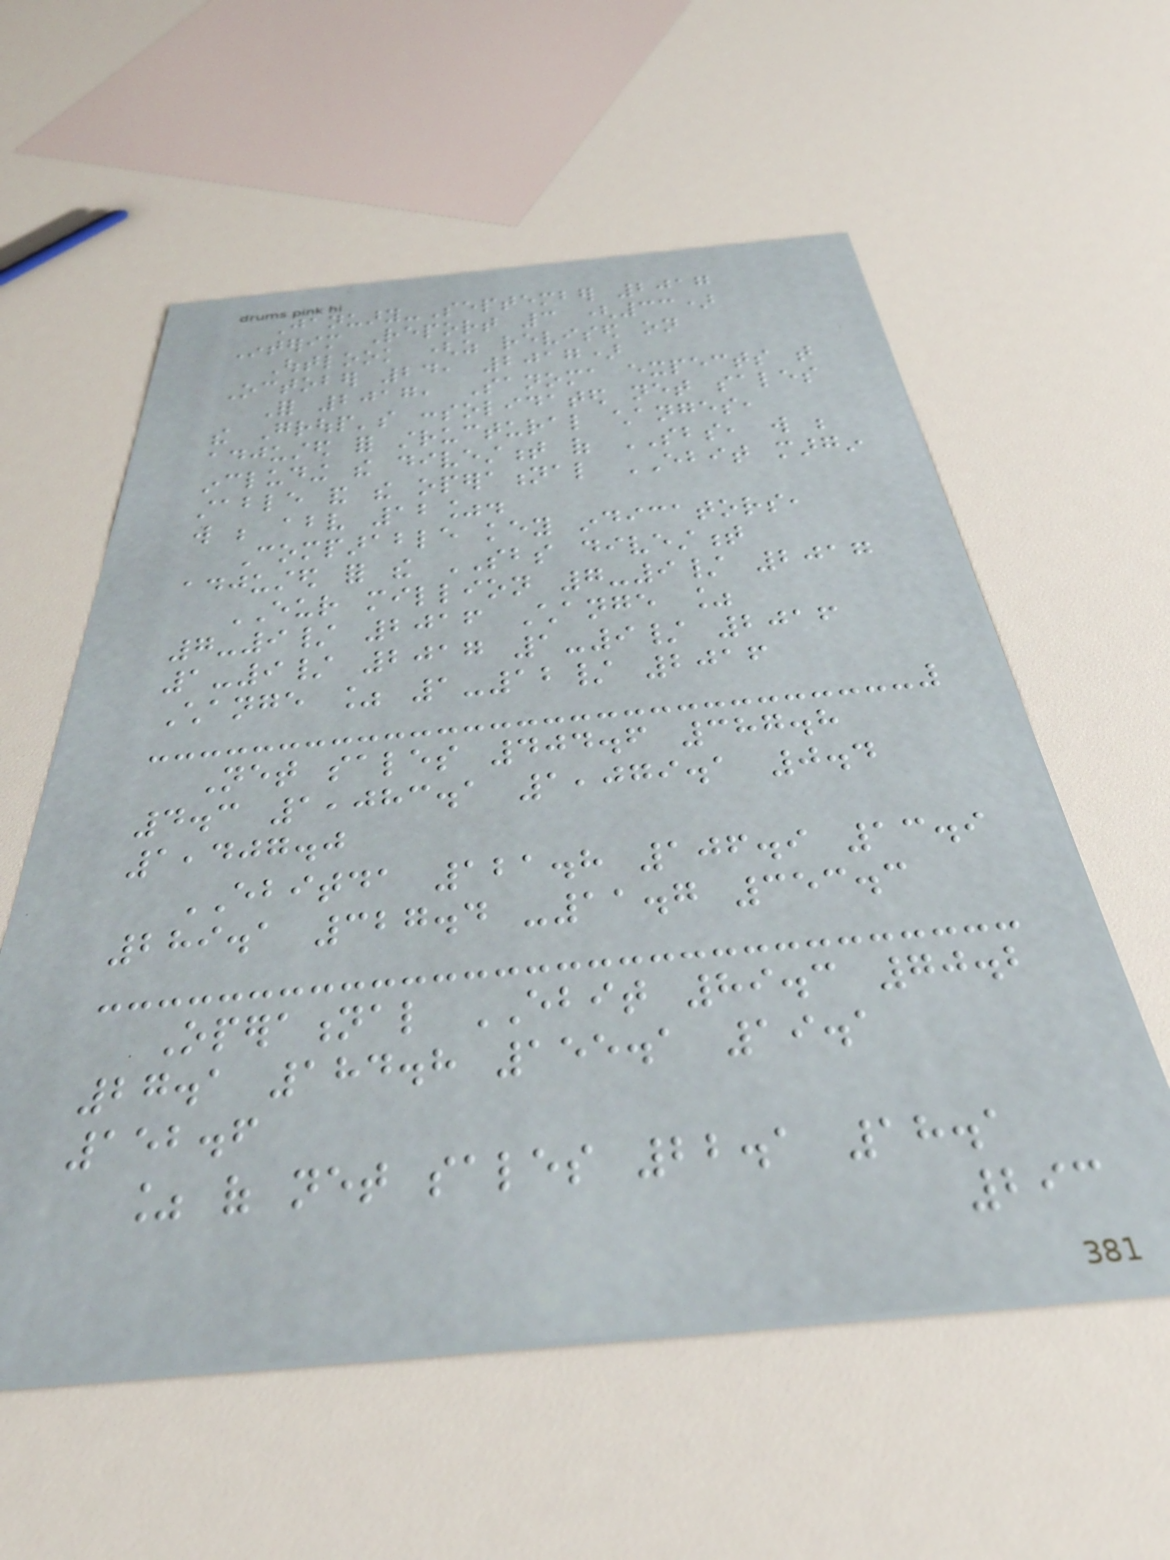January-September 2017
Interim Report 3 (33)
Outlook (as revised on
October 24, 2017)
For 2017, Sanoma expects that
the Group's consolidated net sales
adjusted for structural changes,
including the divestment of SBS, will be
stable and the operational EBIT margin
will be above 12%.
Comparable key indicators,
adjusted for the SBS divestment
EUR million 7-9/ 2017
7-9/ 2016 Change %
1-9/ 2017 1-9/ 2016
Change % 1-12/ 2016
Net sales 404.6 387.8
4.3 1,083.1 1,079.1 0.4
1,407.0
EBITDA 121.8 106.9 13.9
289.1 327.4 -11.7 353.3
Operational EBIT 89.3 70.2
27.1 184.8 155.1 19.1
152.6
% of net sales 22.1 18.1
293
